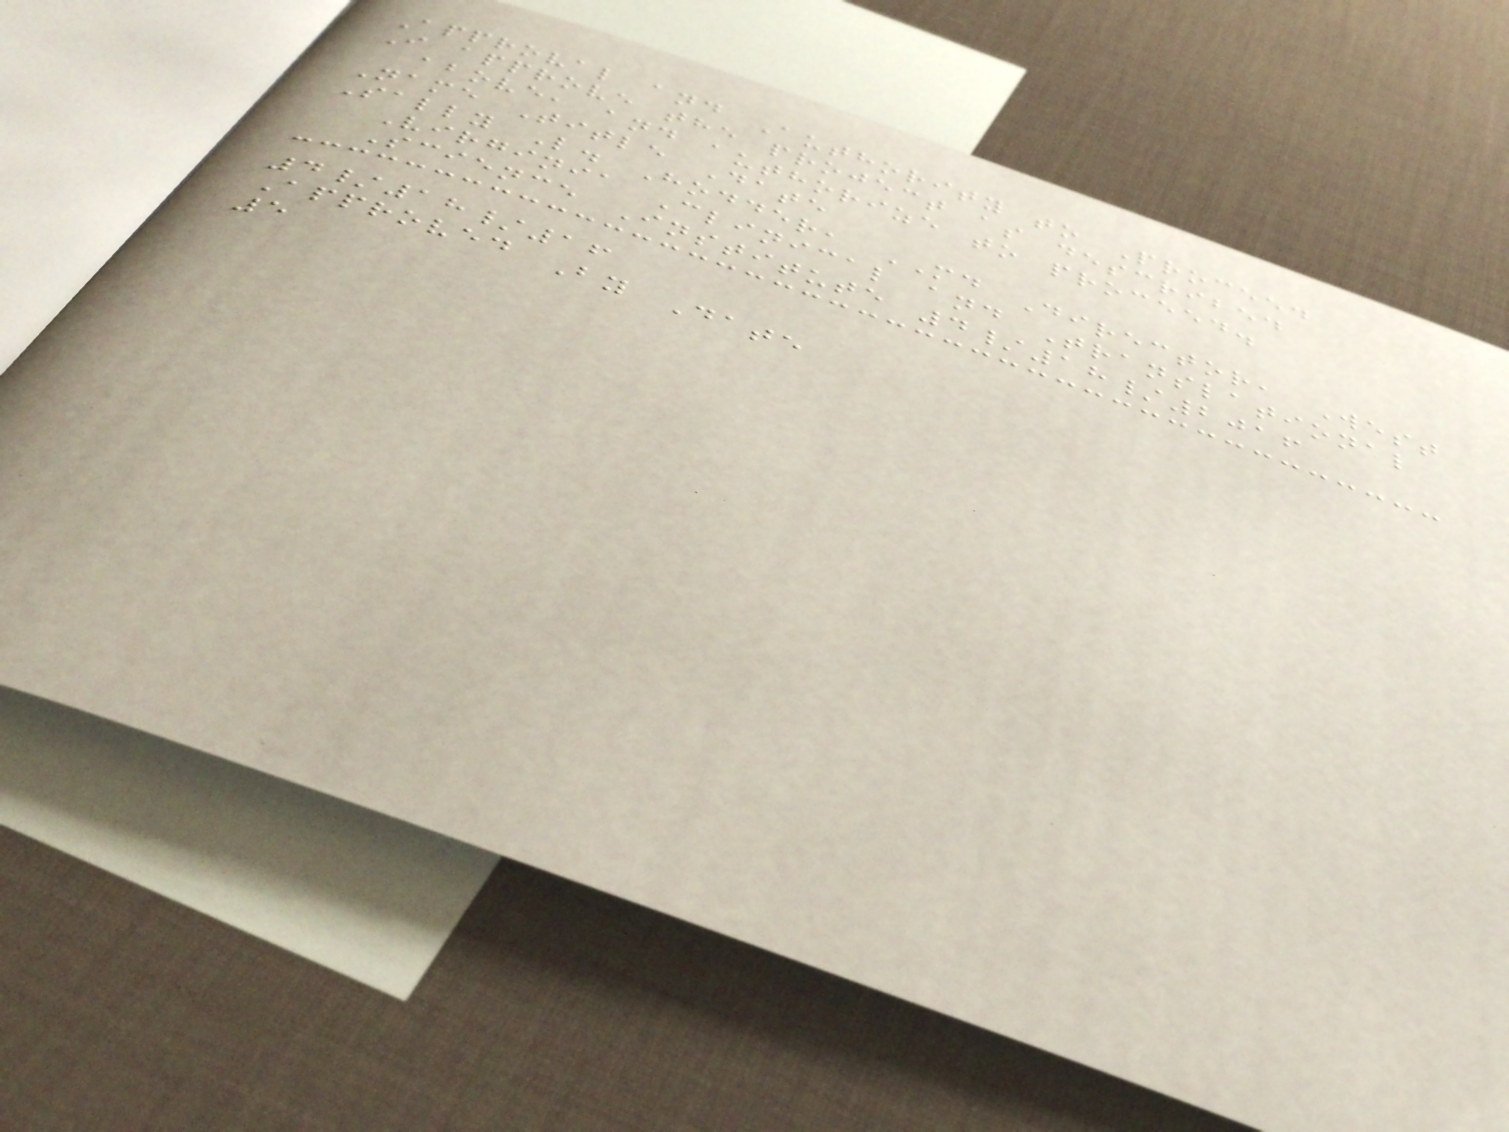Approval and Authority to Proceed
I approve the project as described
above, and authorize to proceed.
Name Title Date
Sally L. Hodder, MD Director, West
Virginia Clinical and Translational
Science Institute 4/18/2016
4/18/16
Approved By Date
5
